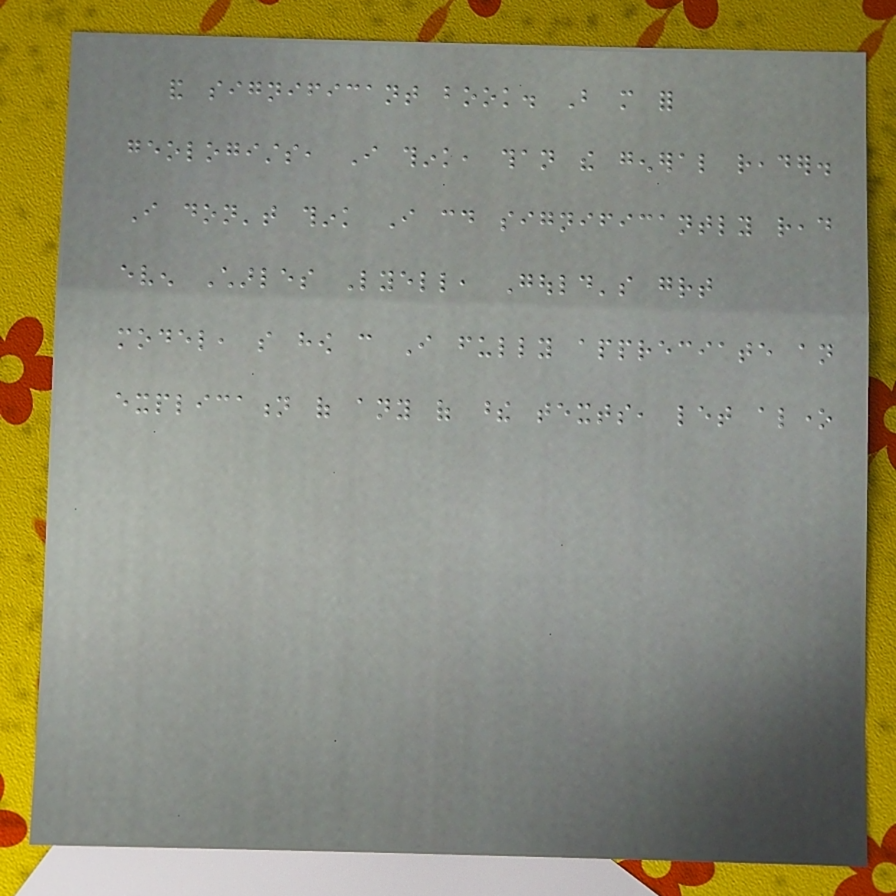and significant book. But more for
geologists, I think, than the general reader.
I don't think I could significantly read
even Charles Lyell, Gould's great
model, so how can I fully appreciate an
explication of any of these texts, let alone
